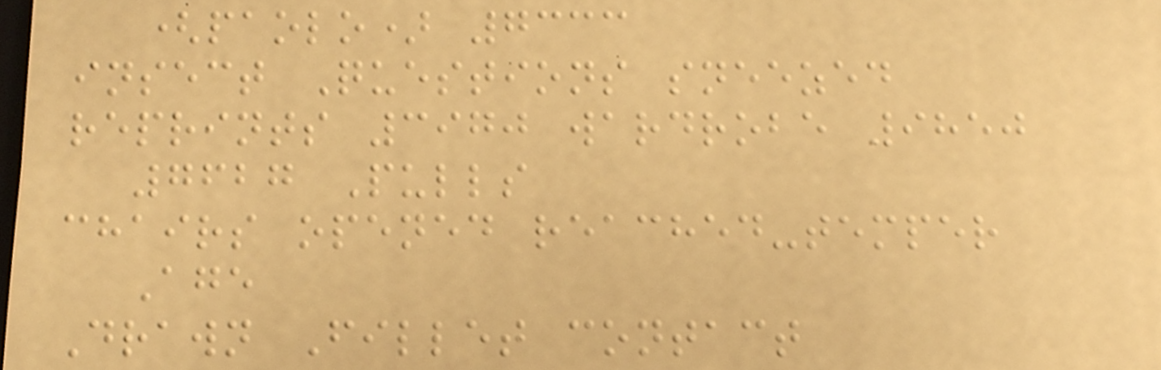(paolo) 7333
insect Questions sneezed
reprints 3970 wardrobe 9850
7627 Pulls
chairs opened reached-temper
Age
Drawn Fillet contact
